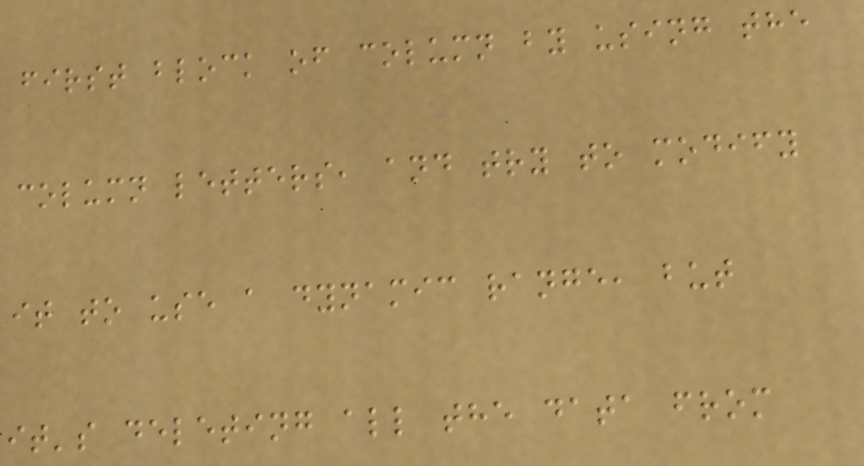first block of column by using the
column letters, and try to modify
it to use a dynamic range, but
it's deleting all the data from
